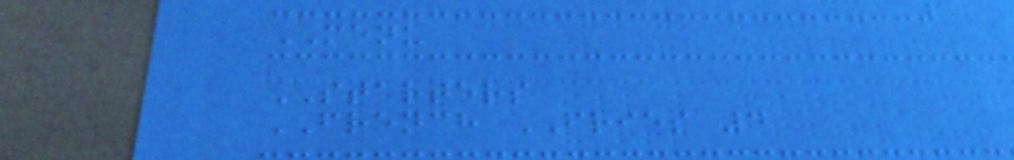MENU
STARTERS
FRENCH FRIES 4
